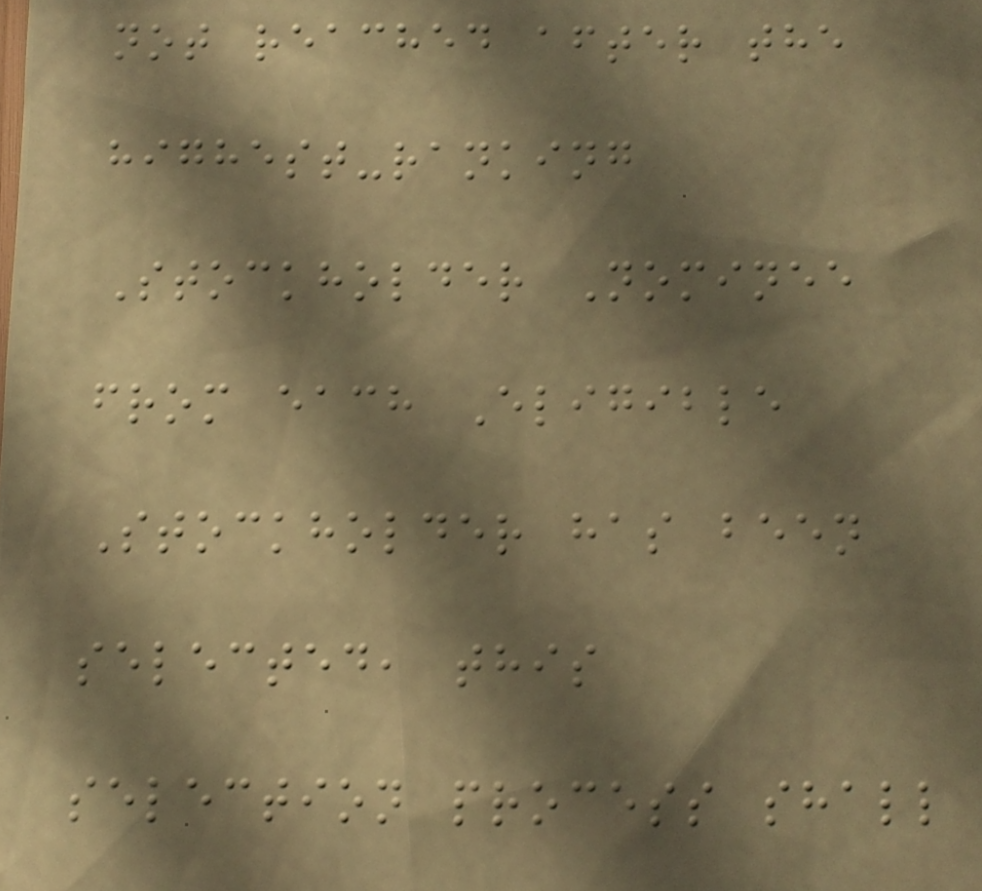not reached after the
highest-ranking
Stockholder Nominee
from each Eligible
Stockholder has been
selected, this
selection process shall
